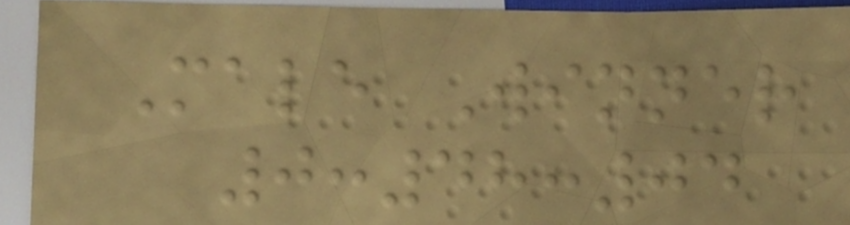Male Winner
0:48:04
